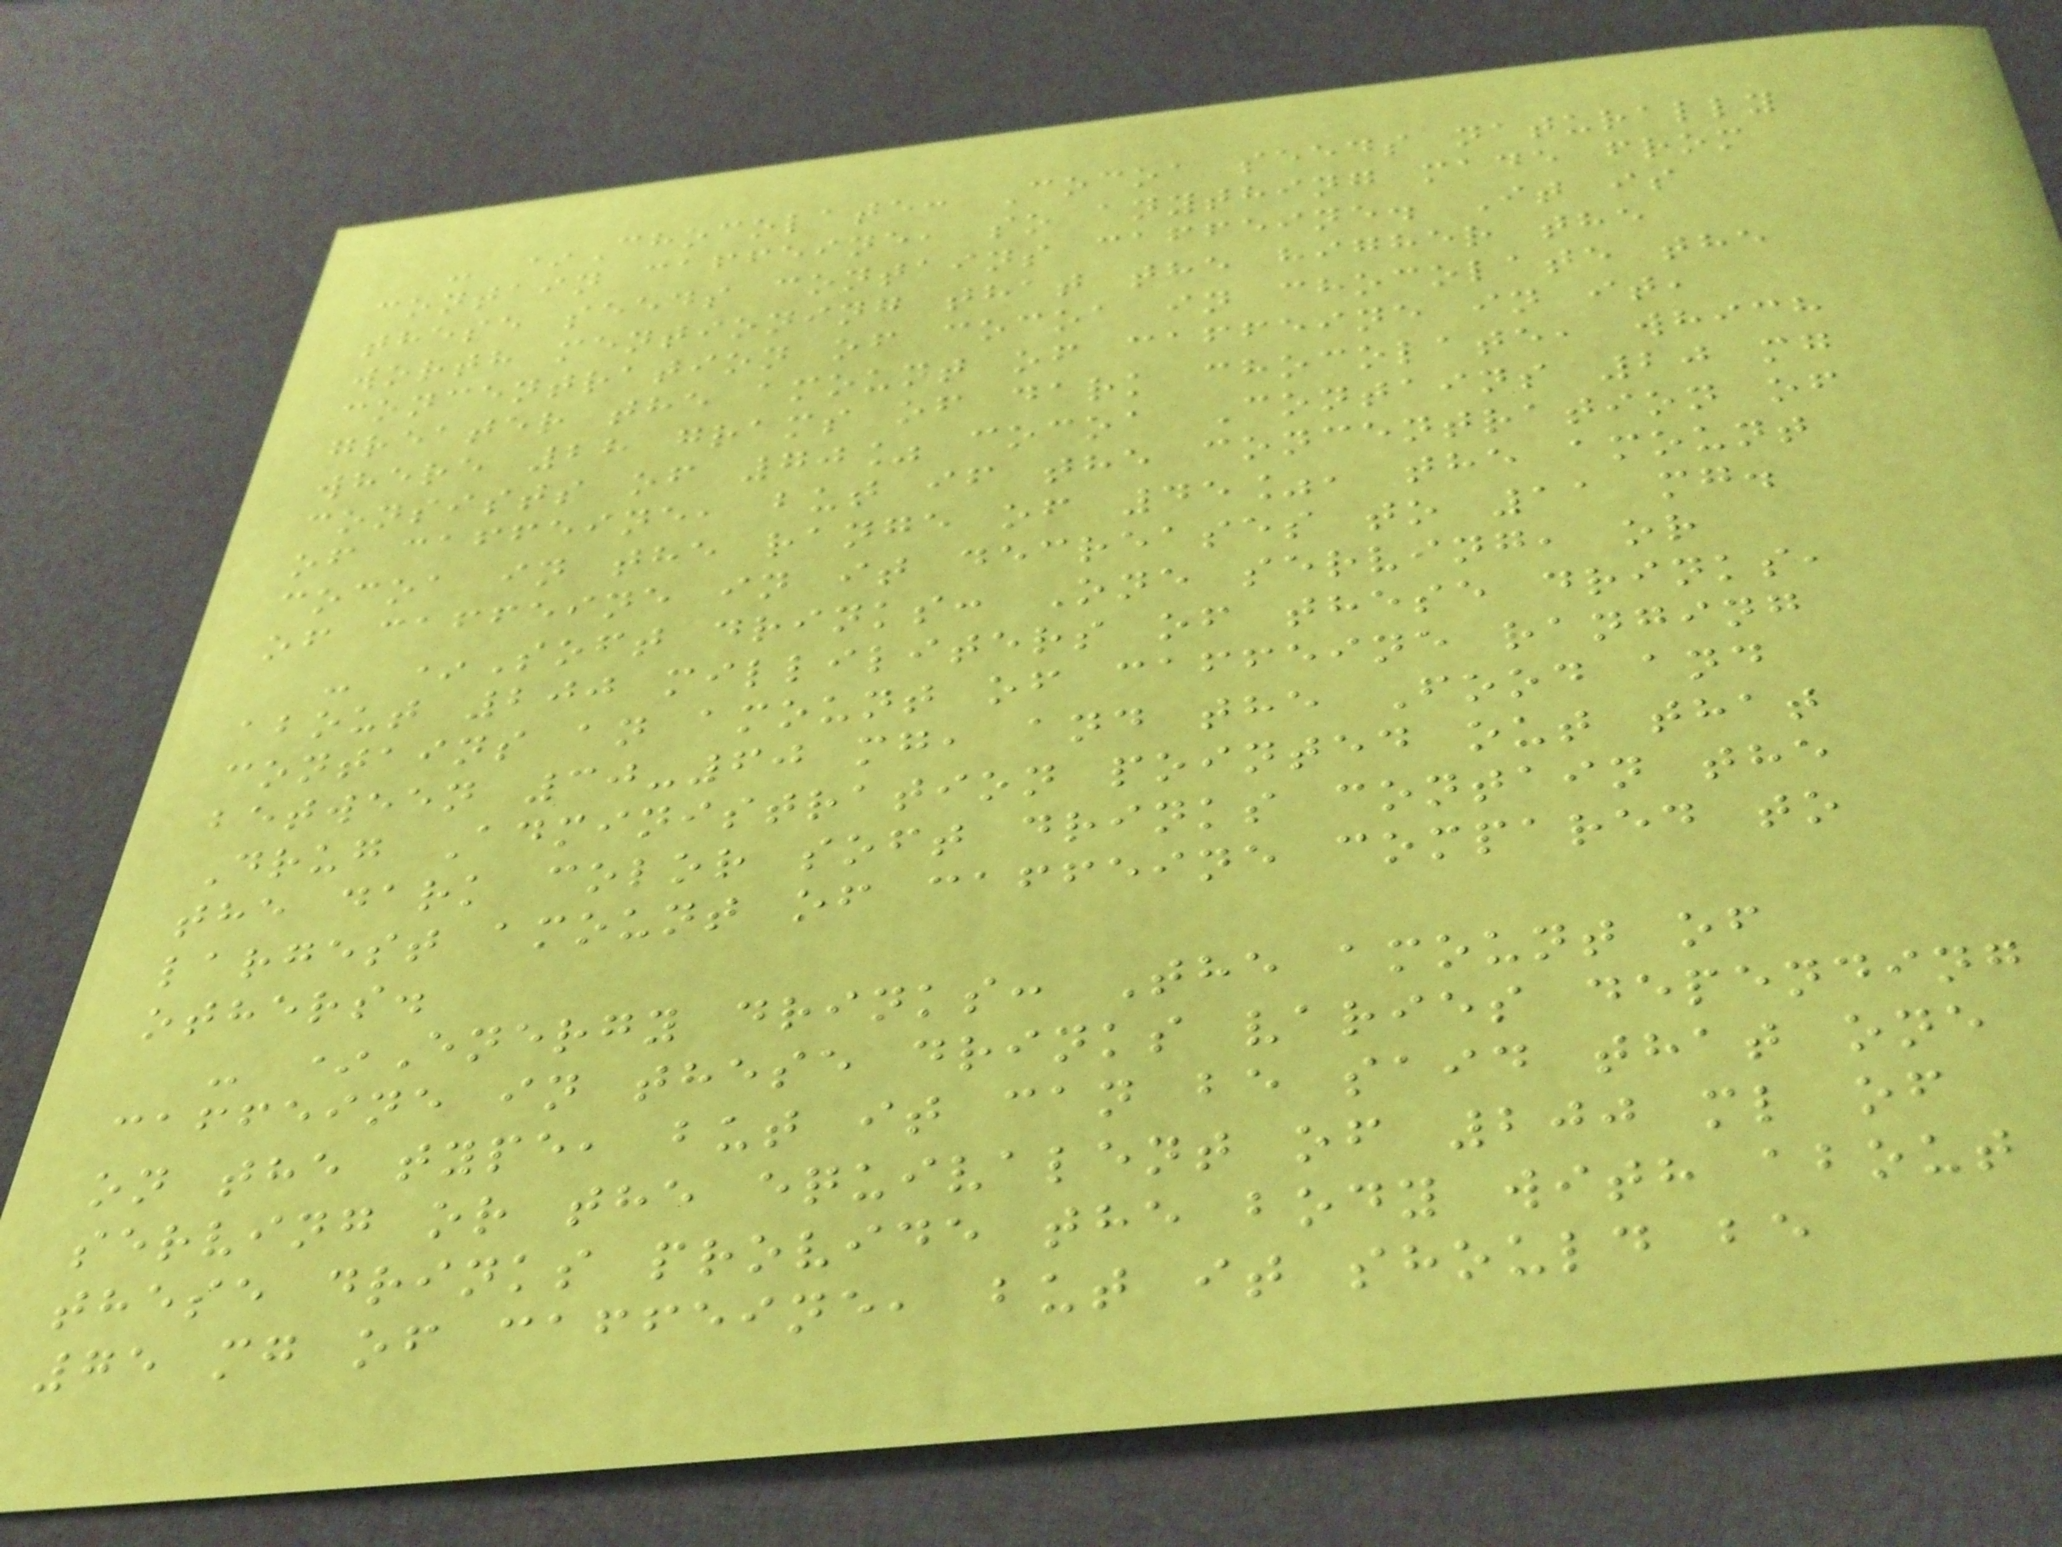- *Chocolate: Cocoa seeds naturally
contain caffeine, so anything made from
these seeds contains caffeine. It is
worth mentioning that the higher the
concentration of cocoa in chocolate the
greater the amount of caffeine in it,
where 28 grams of dark chocolate, which
consists of 70% cocoa Contains 20 mg
of caffeine, but if the concentration of
cocoa in the range of 45%, the amount
of caffeine in it decreases to 11 mg.
- *Soft drinks: One serving, or
about 200 milliliters of these drinks,
contains an amount of caffeine ranging
between 30-60 mg, and the Food and
Drug Administration pointed out that
the dark color soft drinks contain the
largest amount of caffeine compared to
others.
- *Energy drinks: The amount of
caffeine in these drinks varies depending
on the type, but it can be said that one
serving or the equivalent of 200 ml of
these drinks provide the body with about
75 mg of caffeine, but it should be
